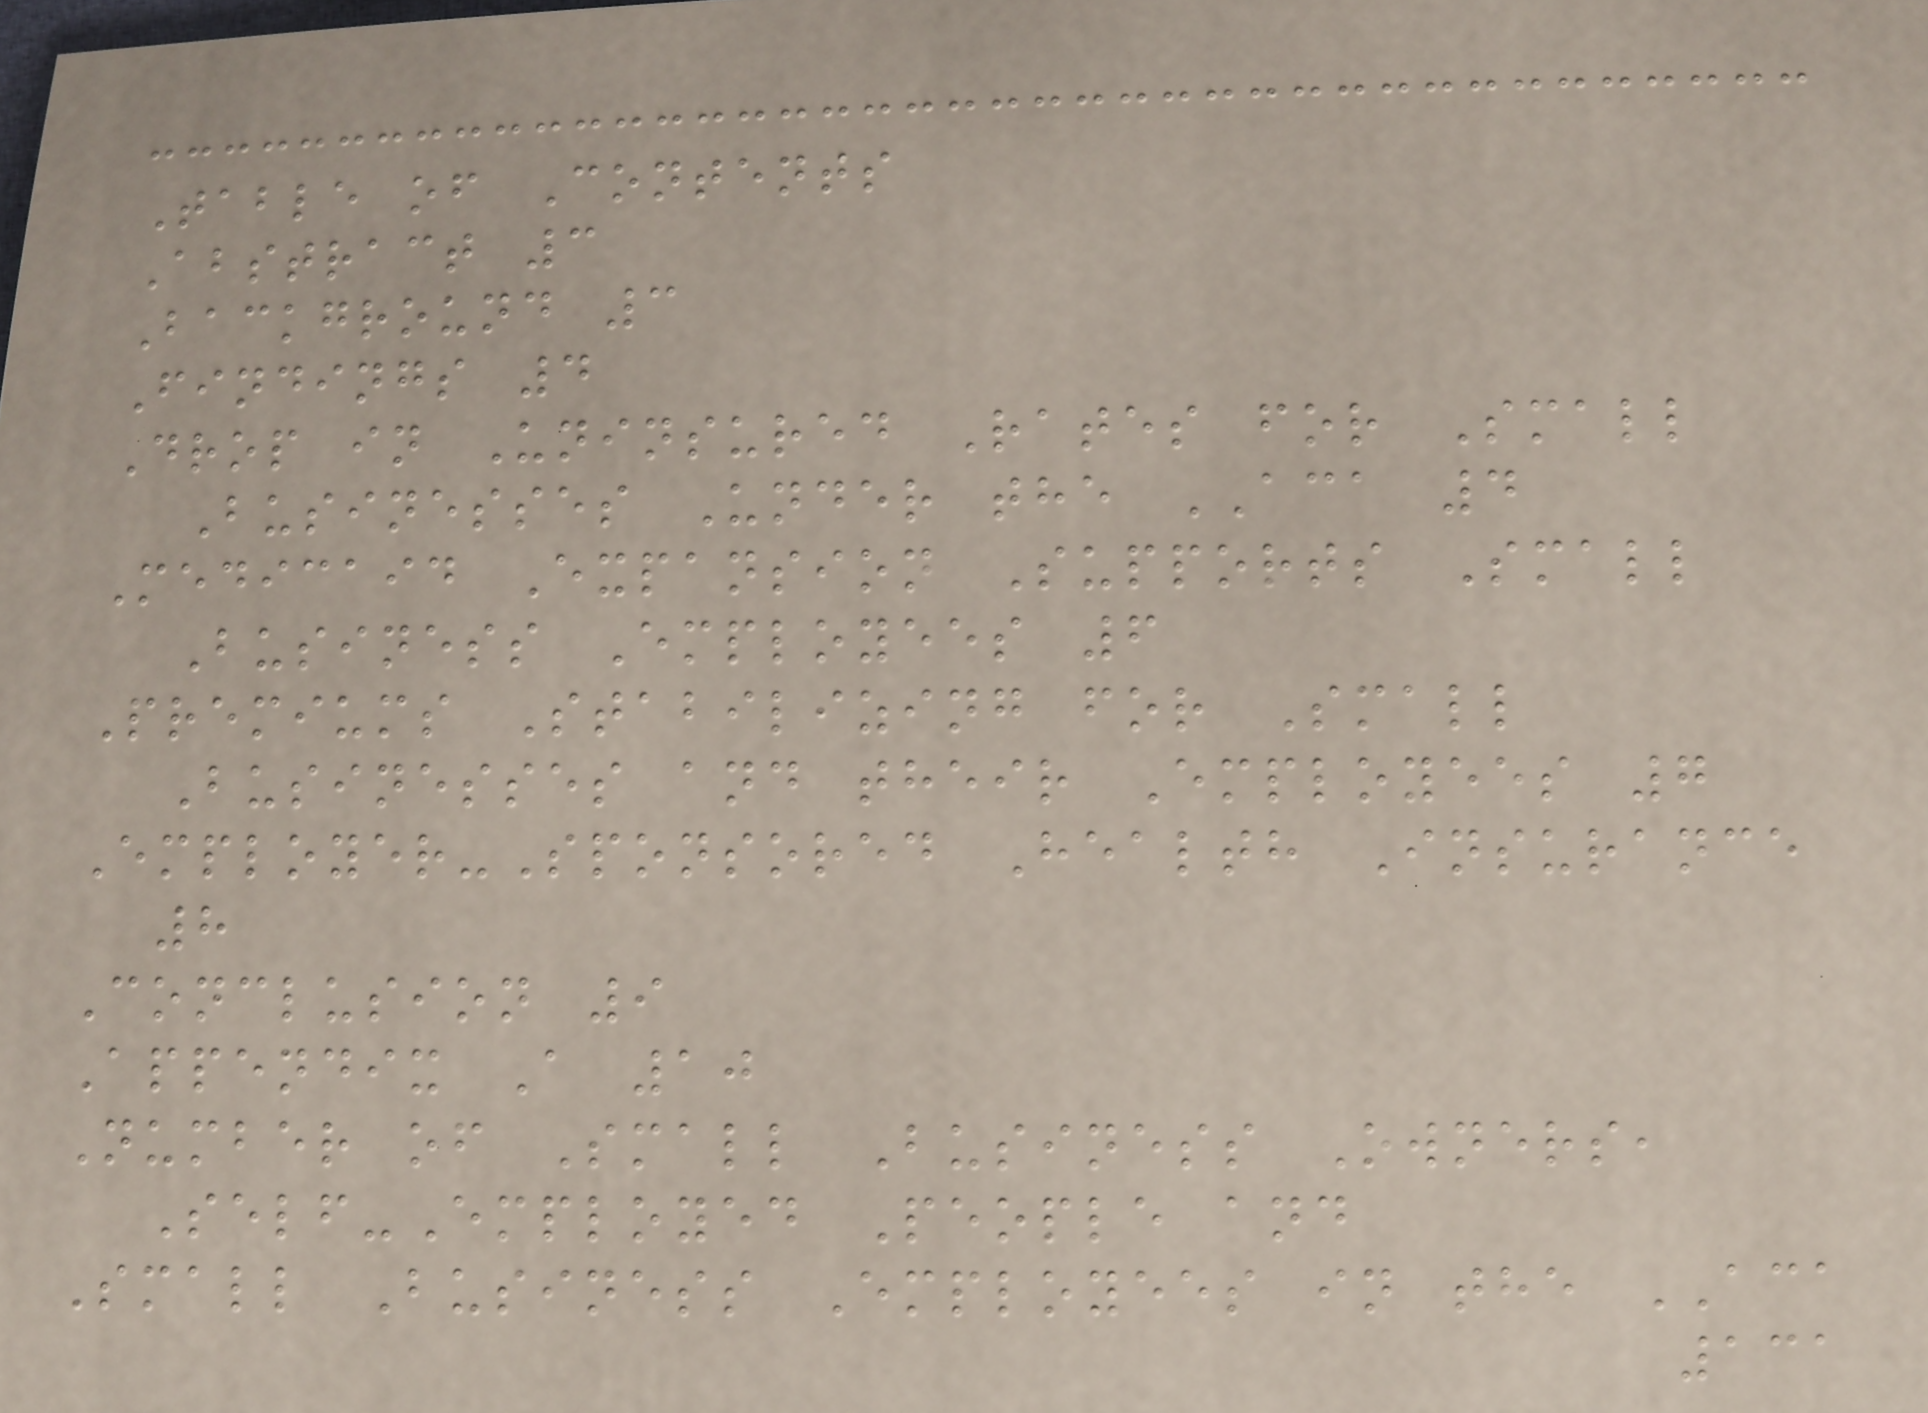Table of Contents
Abstract 3
Background 3
Findings 4
Drop in Uninsured Rates for Small
Businesses Under the ACA 4
Medicaid Expansion Supports Small
Business Employees 6
Premiums Stabilizing for Small
Businesses and their Employees 7
Employer-Sponsored Health Insurance
8
Conclusion 9
Appendix A 10
Number of Small Business Owners,
Self-Employed People and
Small Business Employees in the ACA
131
